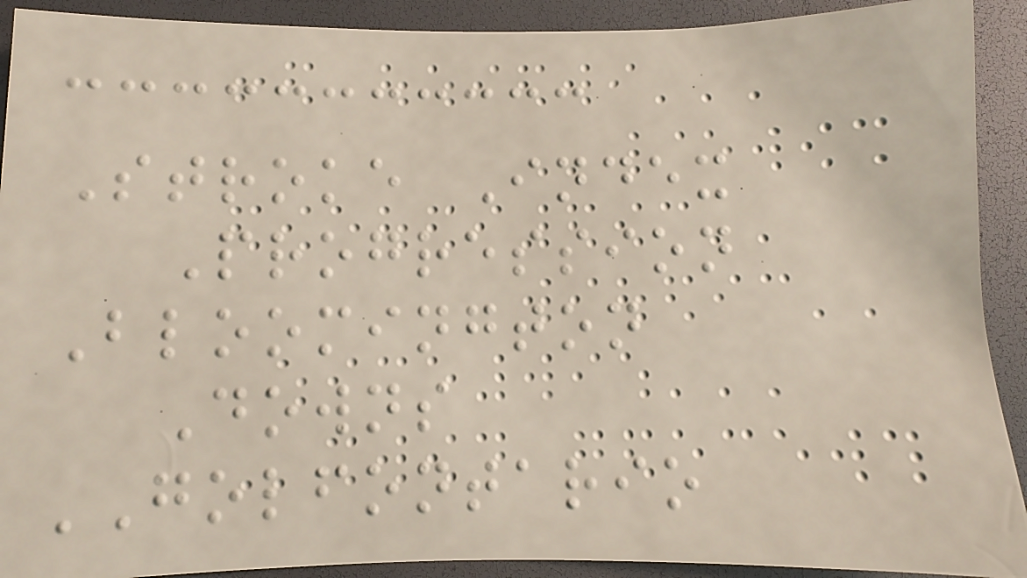Stroke Index
Progression
Bloomington
Downs
GOLFONTARIO
